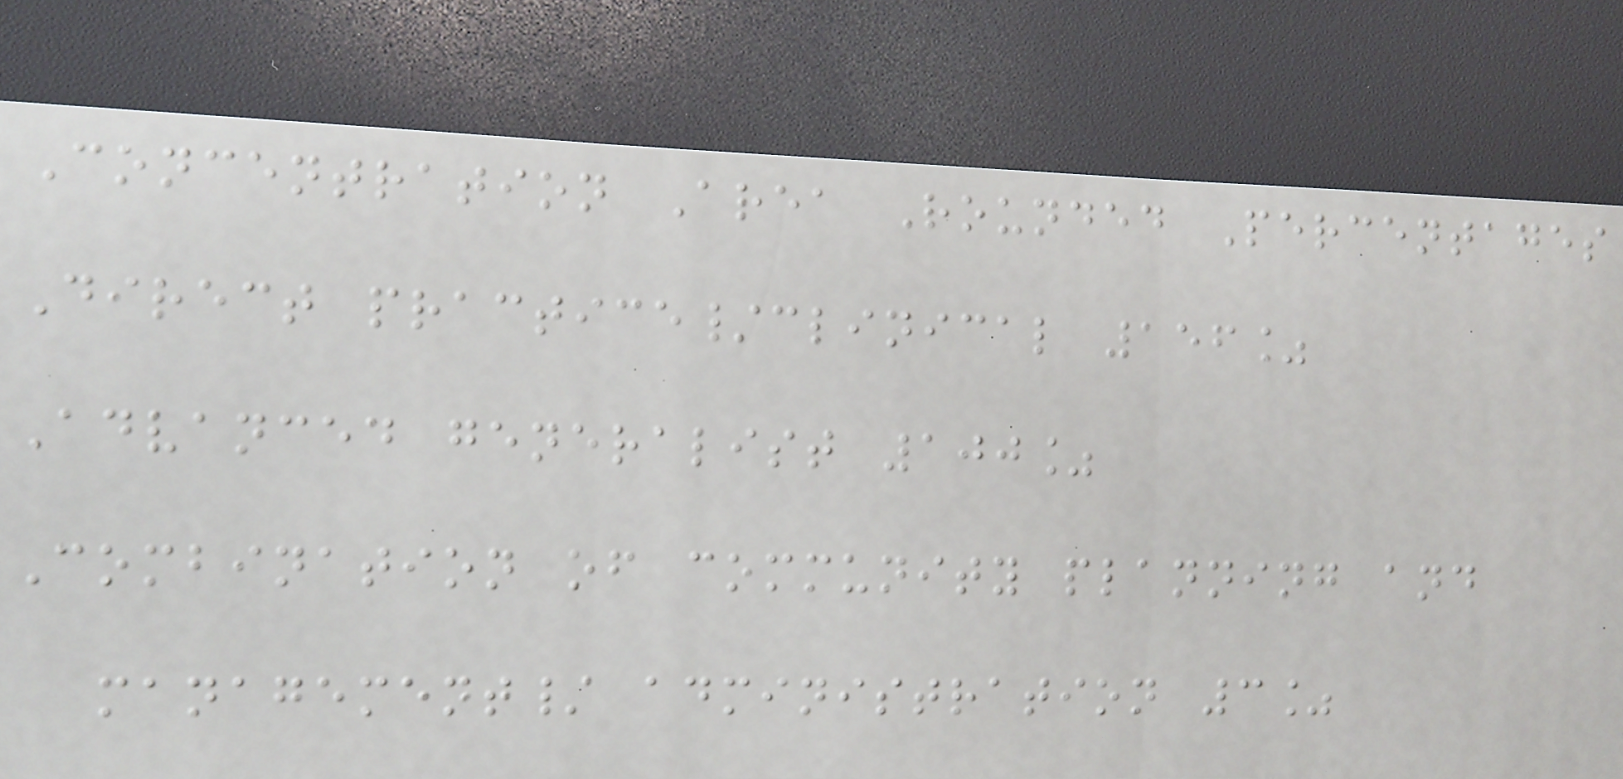Concentration Area Rounded Percentages
Direct practice/clinical 156%
Advanced generalist 100%
Combination of community planning and
management/ administration 3%
